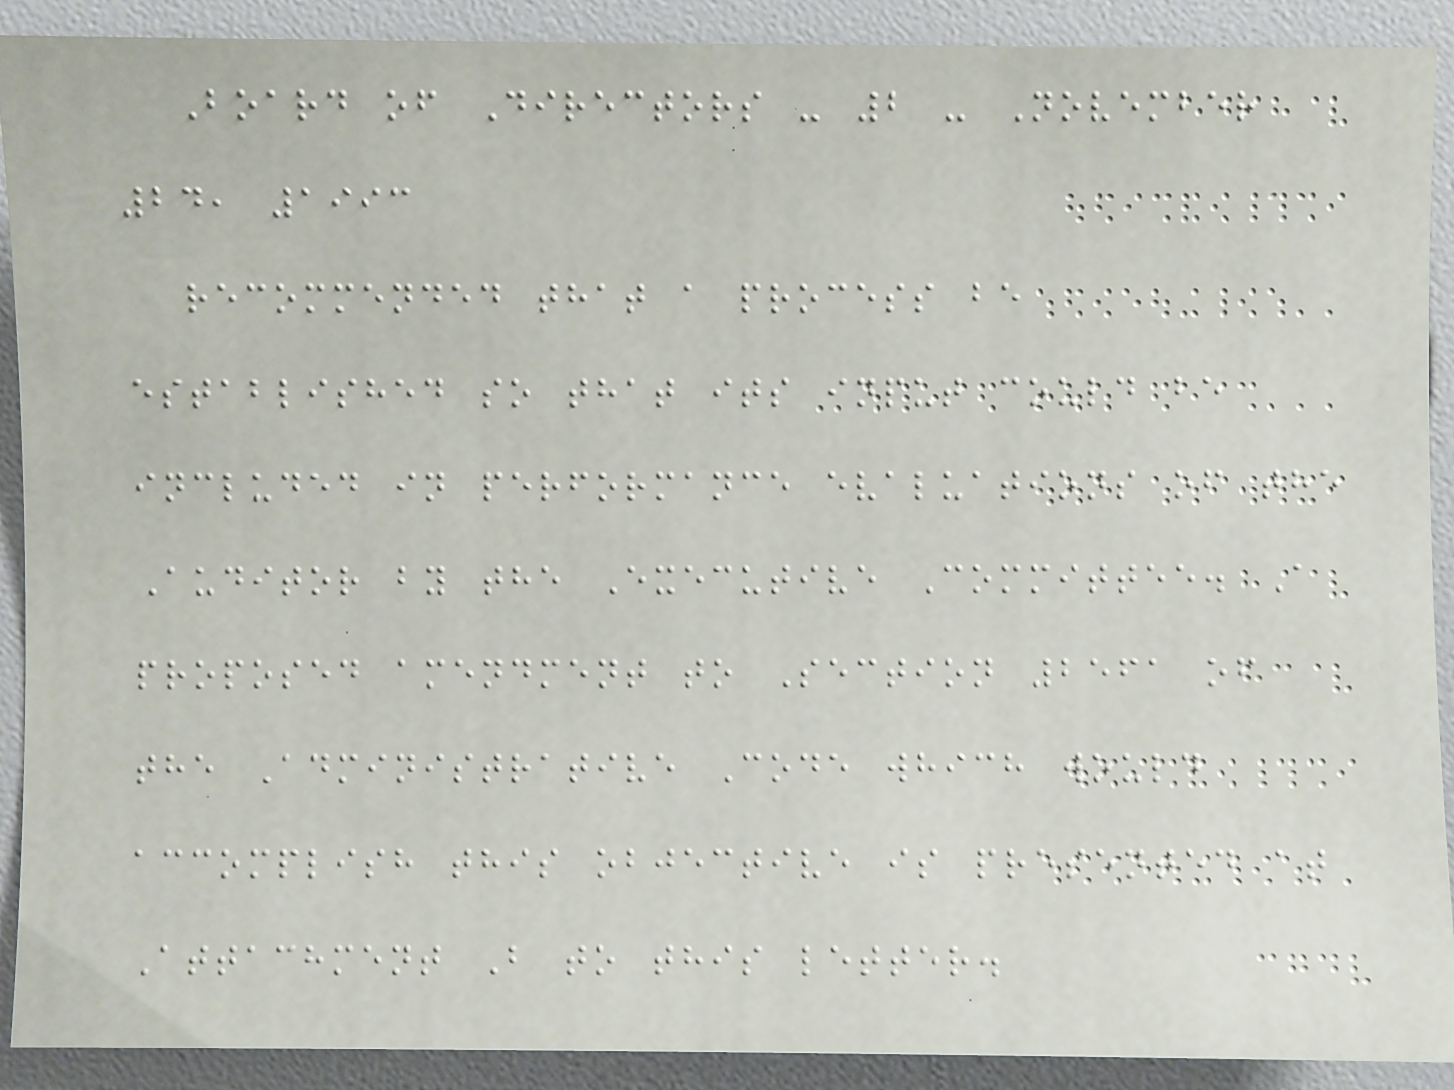Board of Directors - 2 - November
24, 1993
recommended that a process be
established so that its input could be
included in performance evaluations of the
Auditor by the Executive Committee. A
proposed amendment to Section 2561 of
the Administrative Code which would
accomplish this objective is presented at
Attachment B to this letter.
